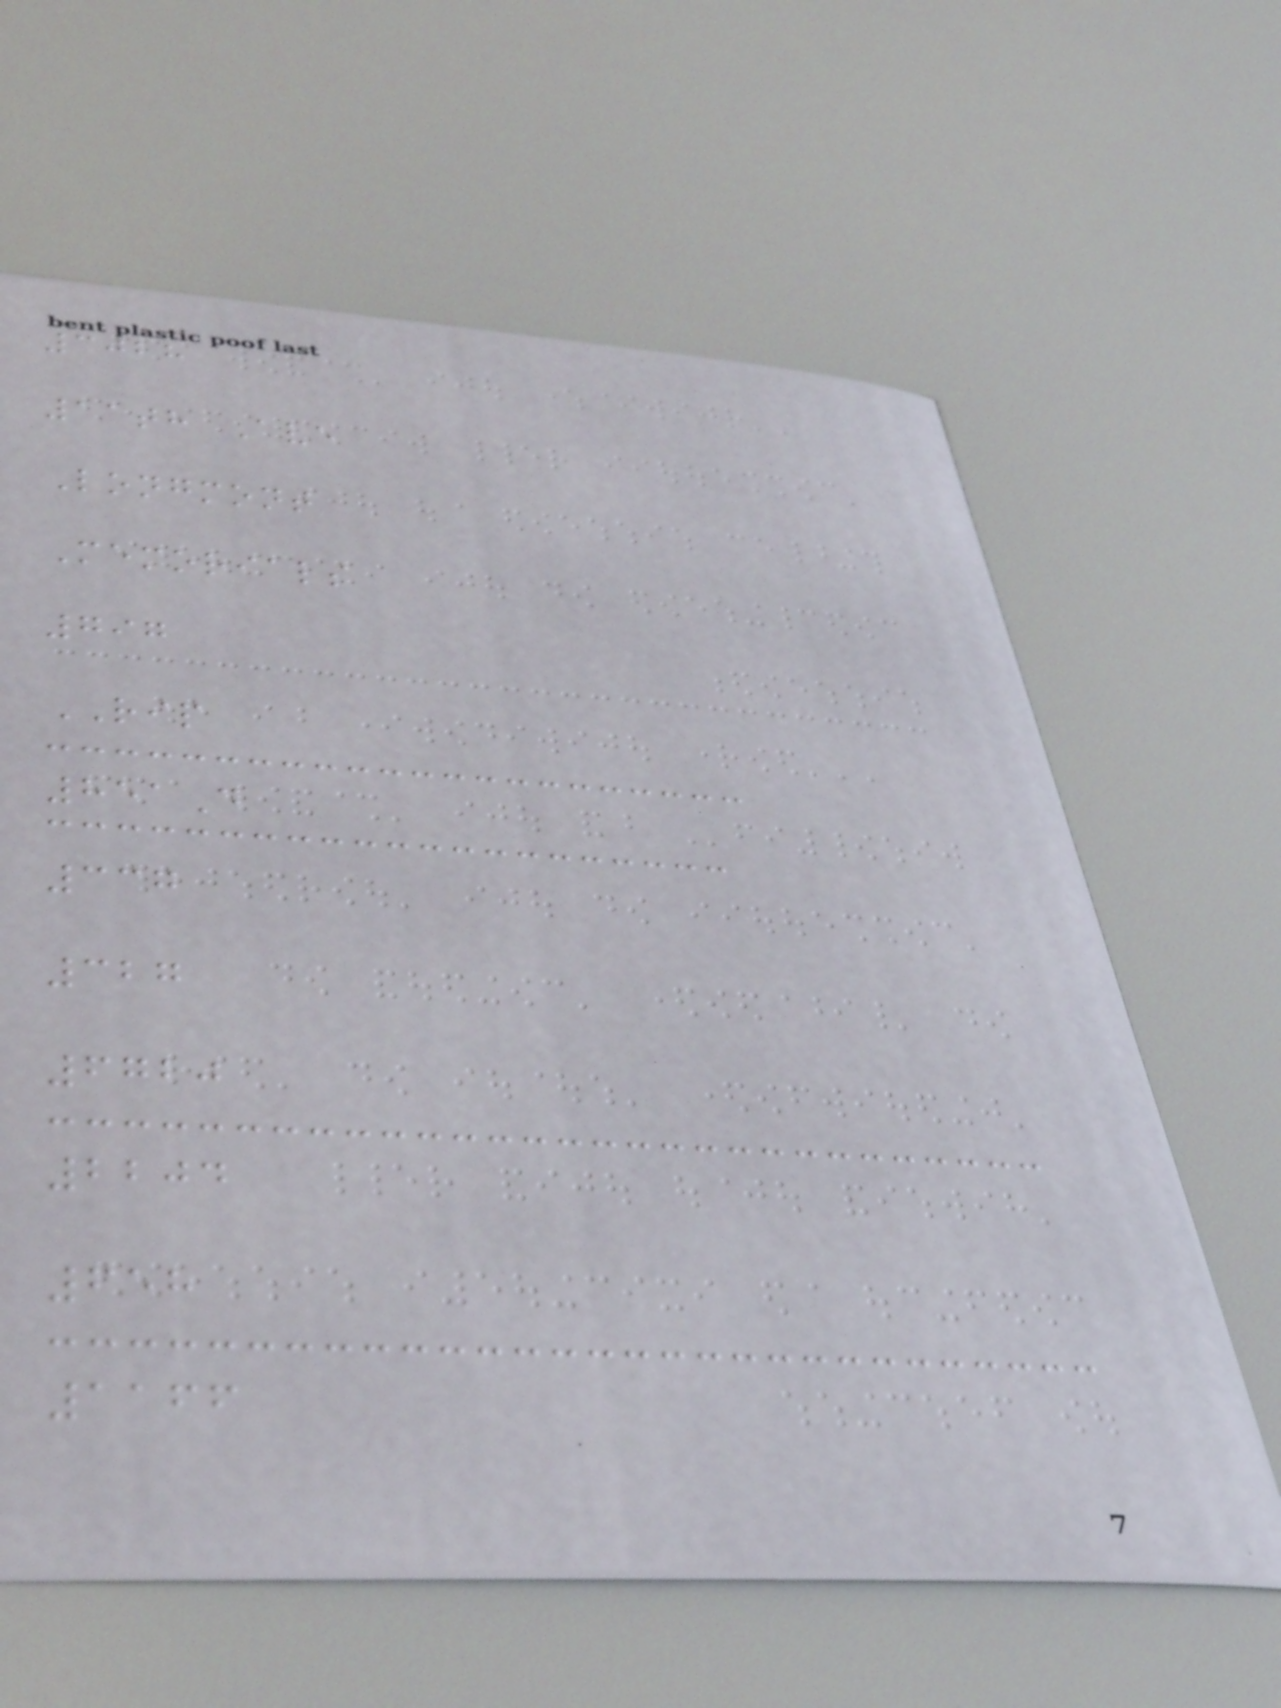3028
11th Ave
Longmont
Memorials
797
RIP
851D
337
327
6720
2204
658
1166
